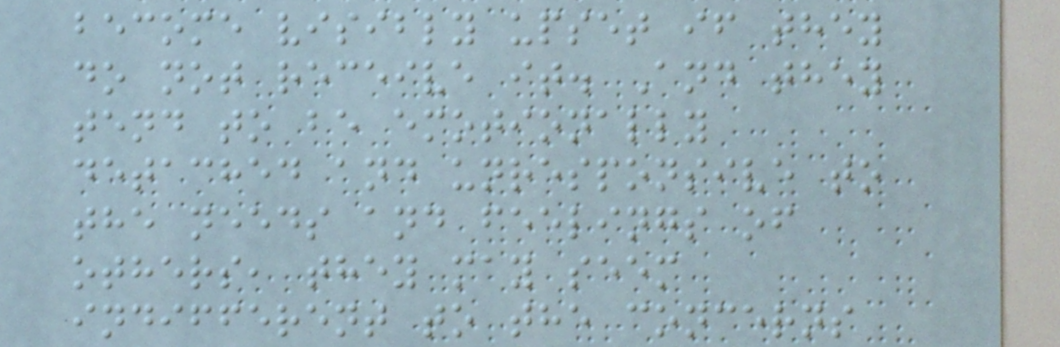become visibly upset if they
do not receive it. And they
tend to be emotionally
detached and unresponsive to
the needs and feelings of
others, they may seem
indifferent to the concerns
